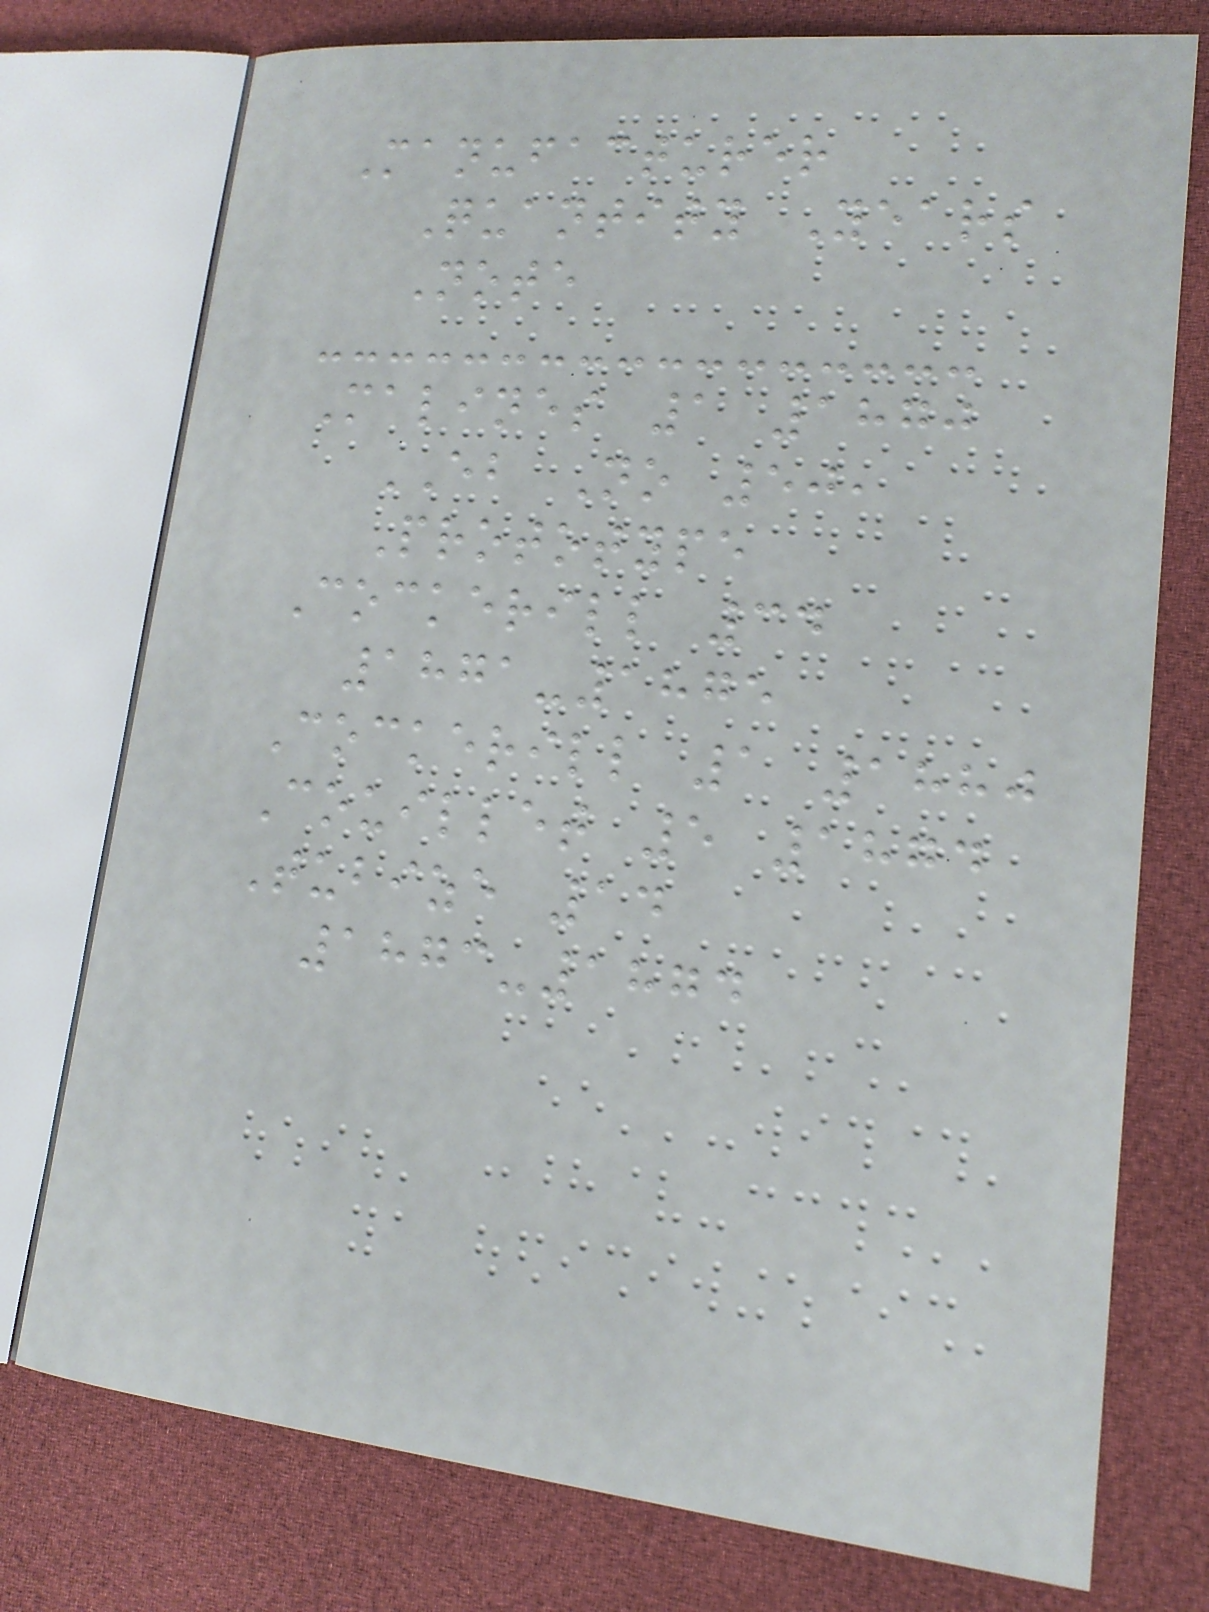Manufacturer
Quantity Years
Note
Malines 1 1870
EB No 50,
Prototype
Cockerill 34
1871-1875
Cockerill 1 1880
Couillet 5 1874
Tubize 14
1873-1874
